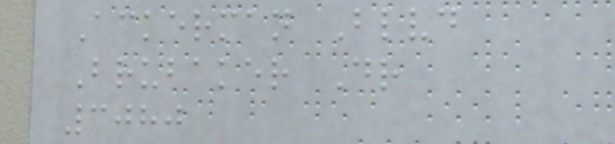Ackerman Blvd
Brubaker Dr
3080
